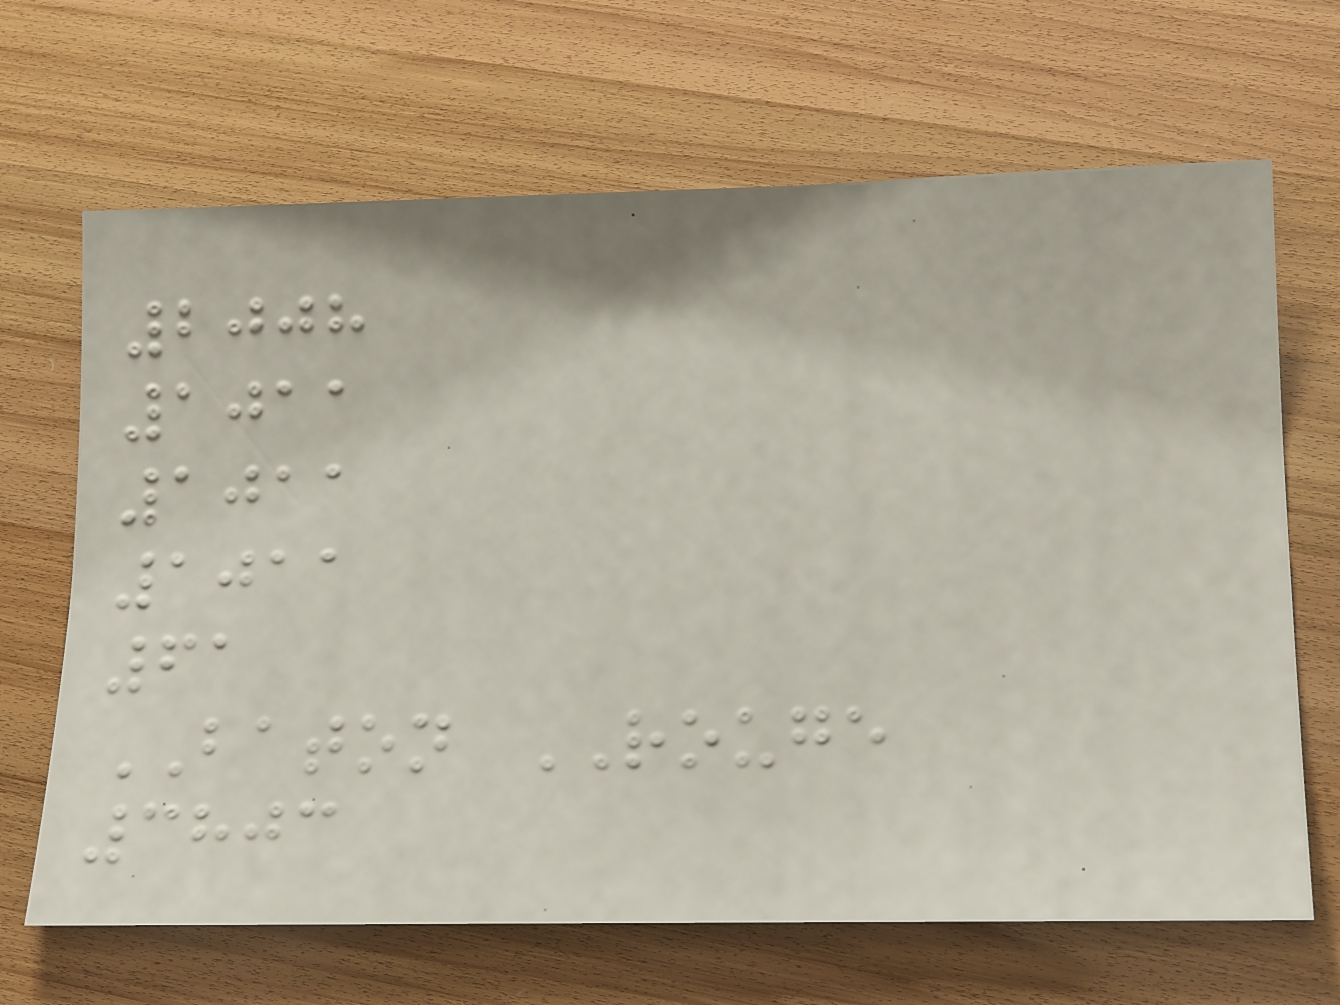2008
1011
1011
1011
61
BATON ROUGE
3803
